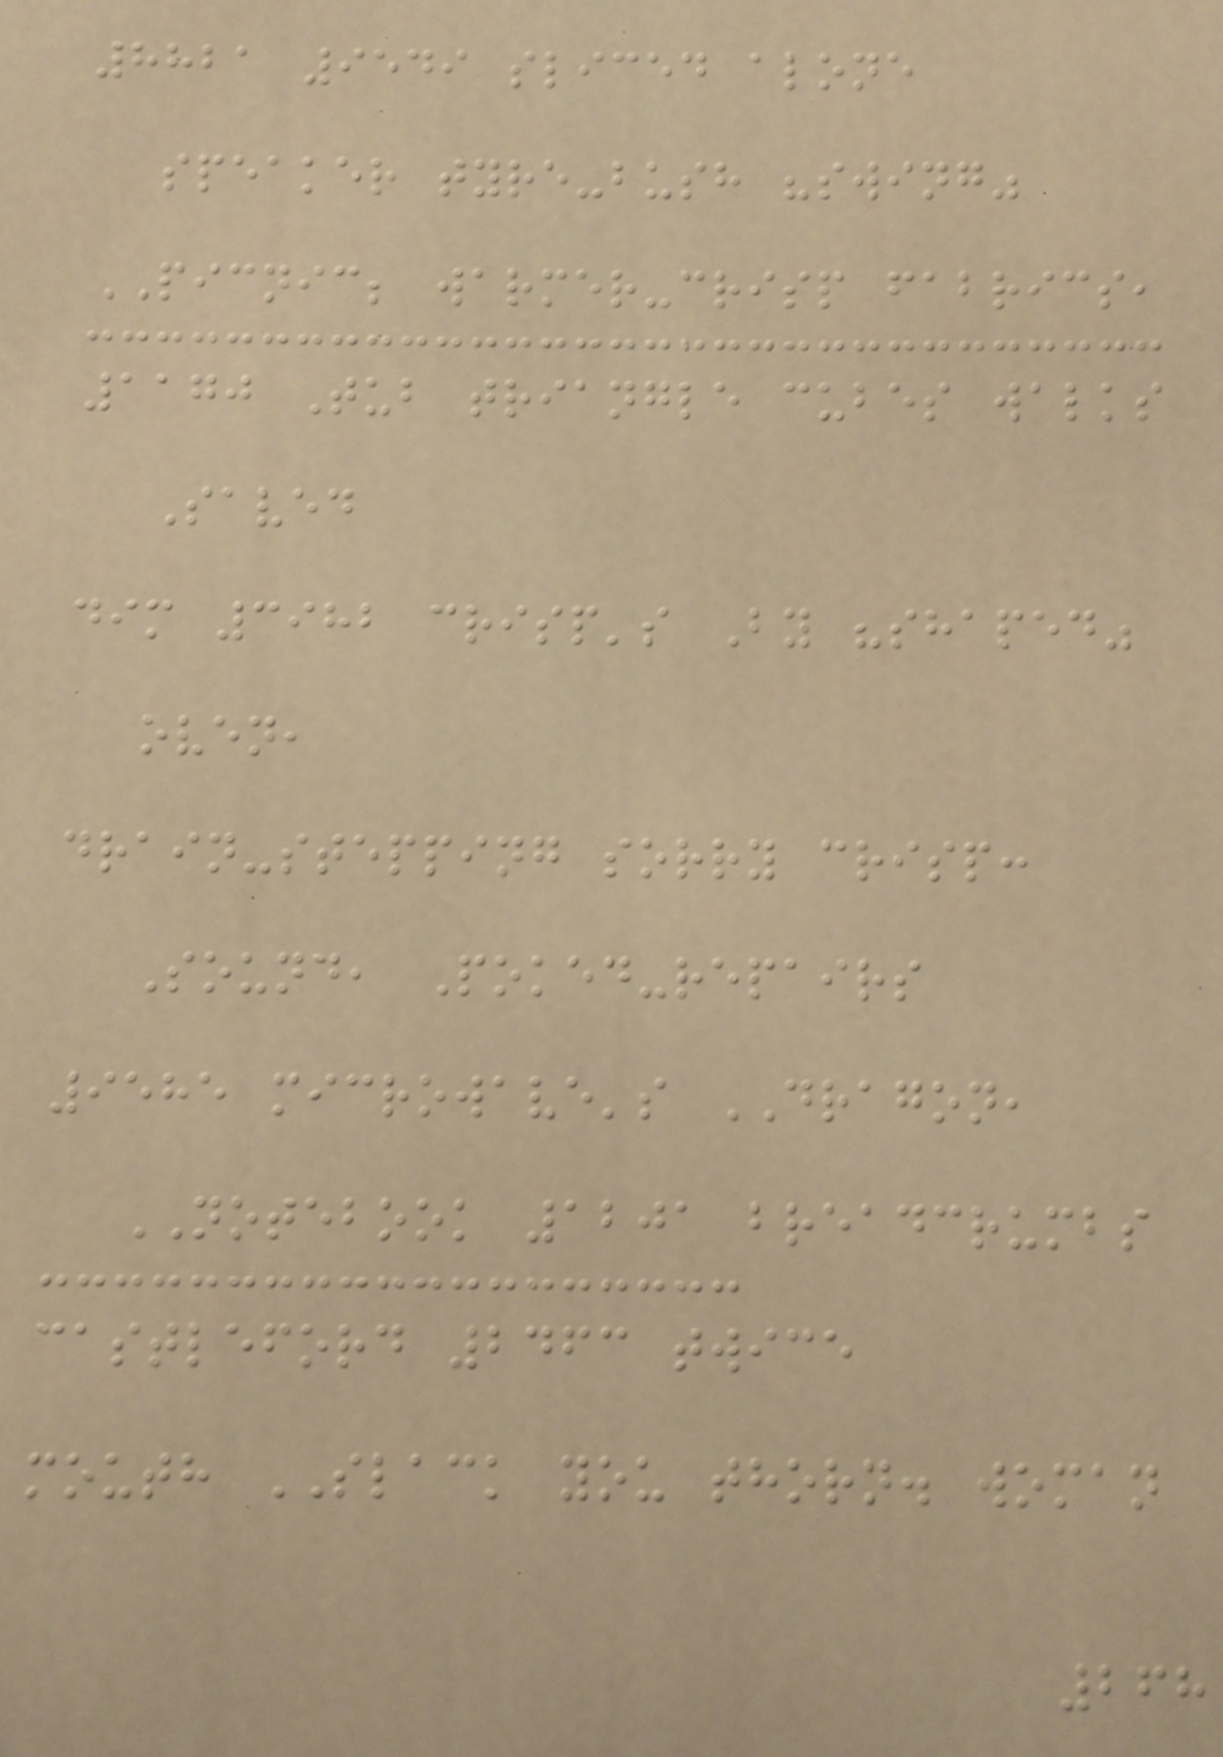8821 9549 sliced alone
speaker tyre-bush "swing"
PICNIC; warmer-crisp fabrics,
1170 Tub triangle cubes walks
Saved
dim 3982 crisp's By "shaped"
oven,
drain-stepping sorry crisp:
Sound, Poked-repairs
9585 microwave's DRAGON,
NOTEBOOK 1201 breadcrumbs
castleford 2463 twice
mouth SLACK you thorn. woman
268
